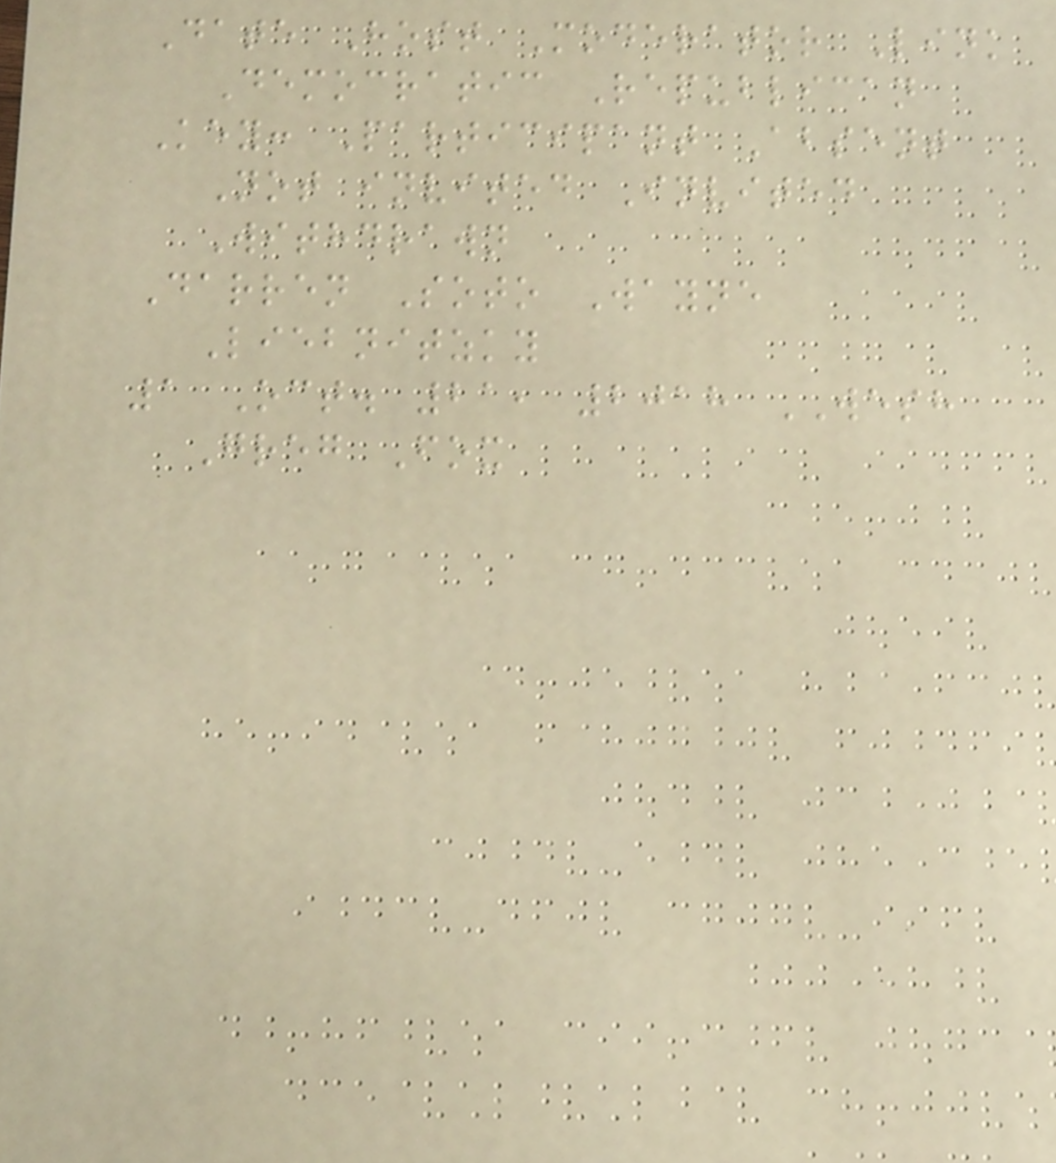Date Host Moderator Link
Democratic Republican
Key: Participant Absent
Not invited Invited
Withdrawn
Darren Soto Wayne
Liebnitzky
1 Oct. 21, 2018 WESH
Greg Fox
